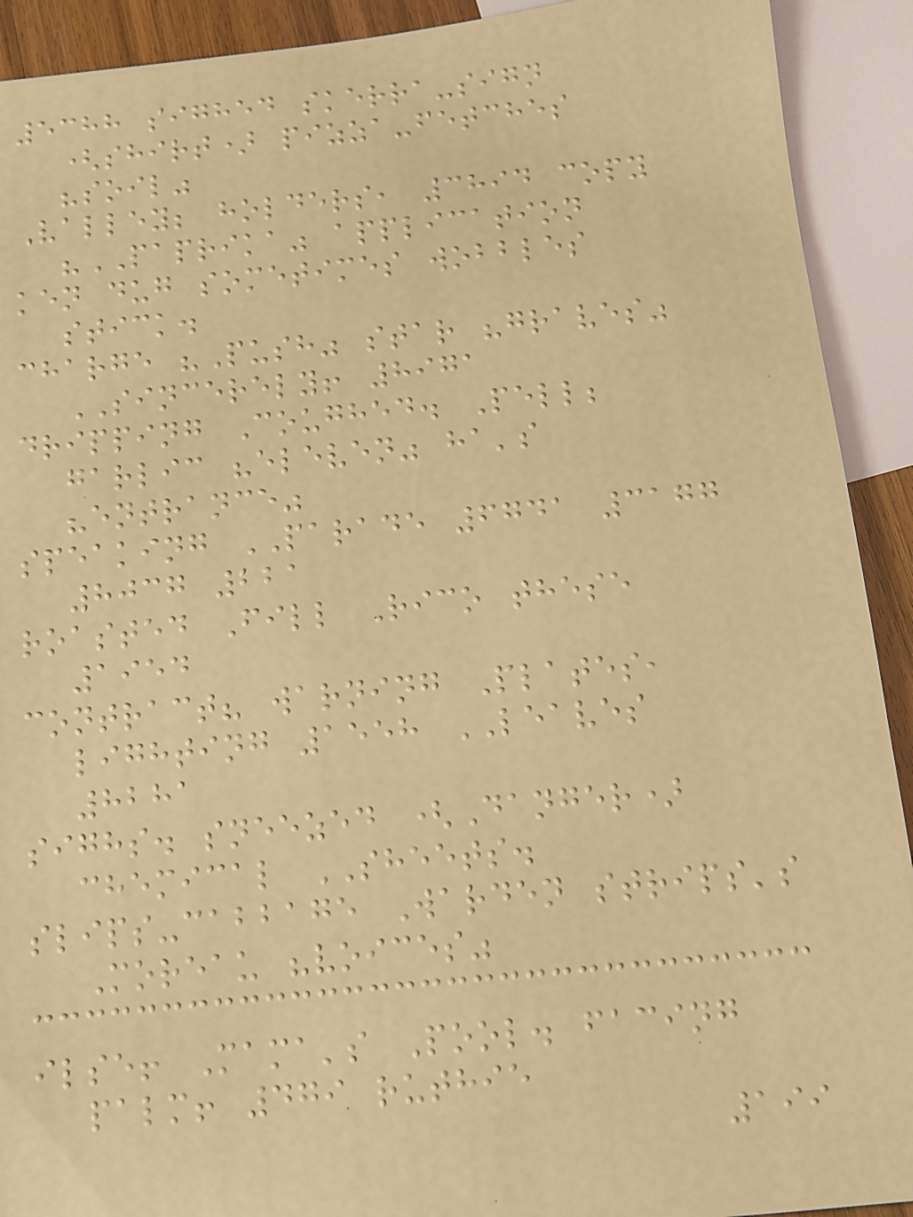5388 sighed skerra-sign
(shirt) pizza-fetches
"soil"
Valley; holders, 3894 copy
"PAPRIKA" application
ken dug sometimes wobbles
stick.
charge "Push" star "graves"
SINCERELY! 8971
dripping Coughed. Pell;
garlic "eleven" ha's
"entrance"
speaking PARADE 6741 3177
8037 221
roasted Fill Rico these
1954
contract? warning Plates,
lighting 1558 LEAVES
8281
sighs. sneezed (Danger)
chemical SHEETS.
slips-cabbage Warden strips's
Moreau "voices"
ilse! Mama's Pool. facing
palm! 479 ruthie
199
